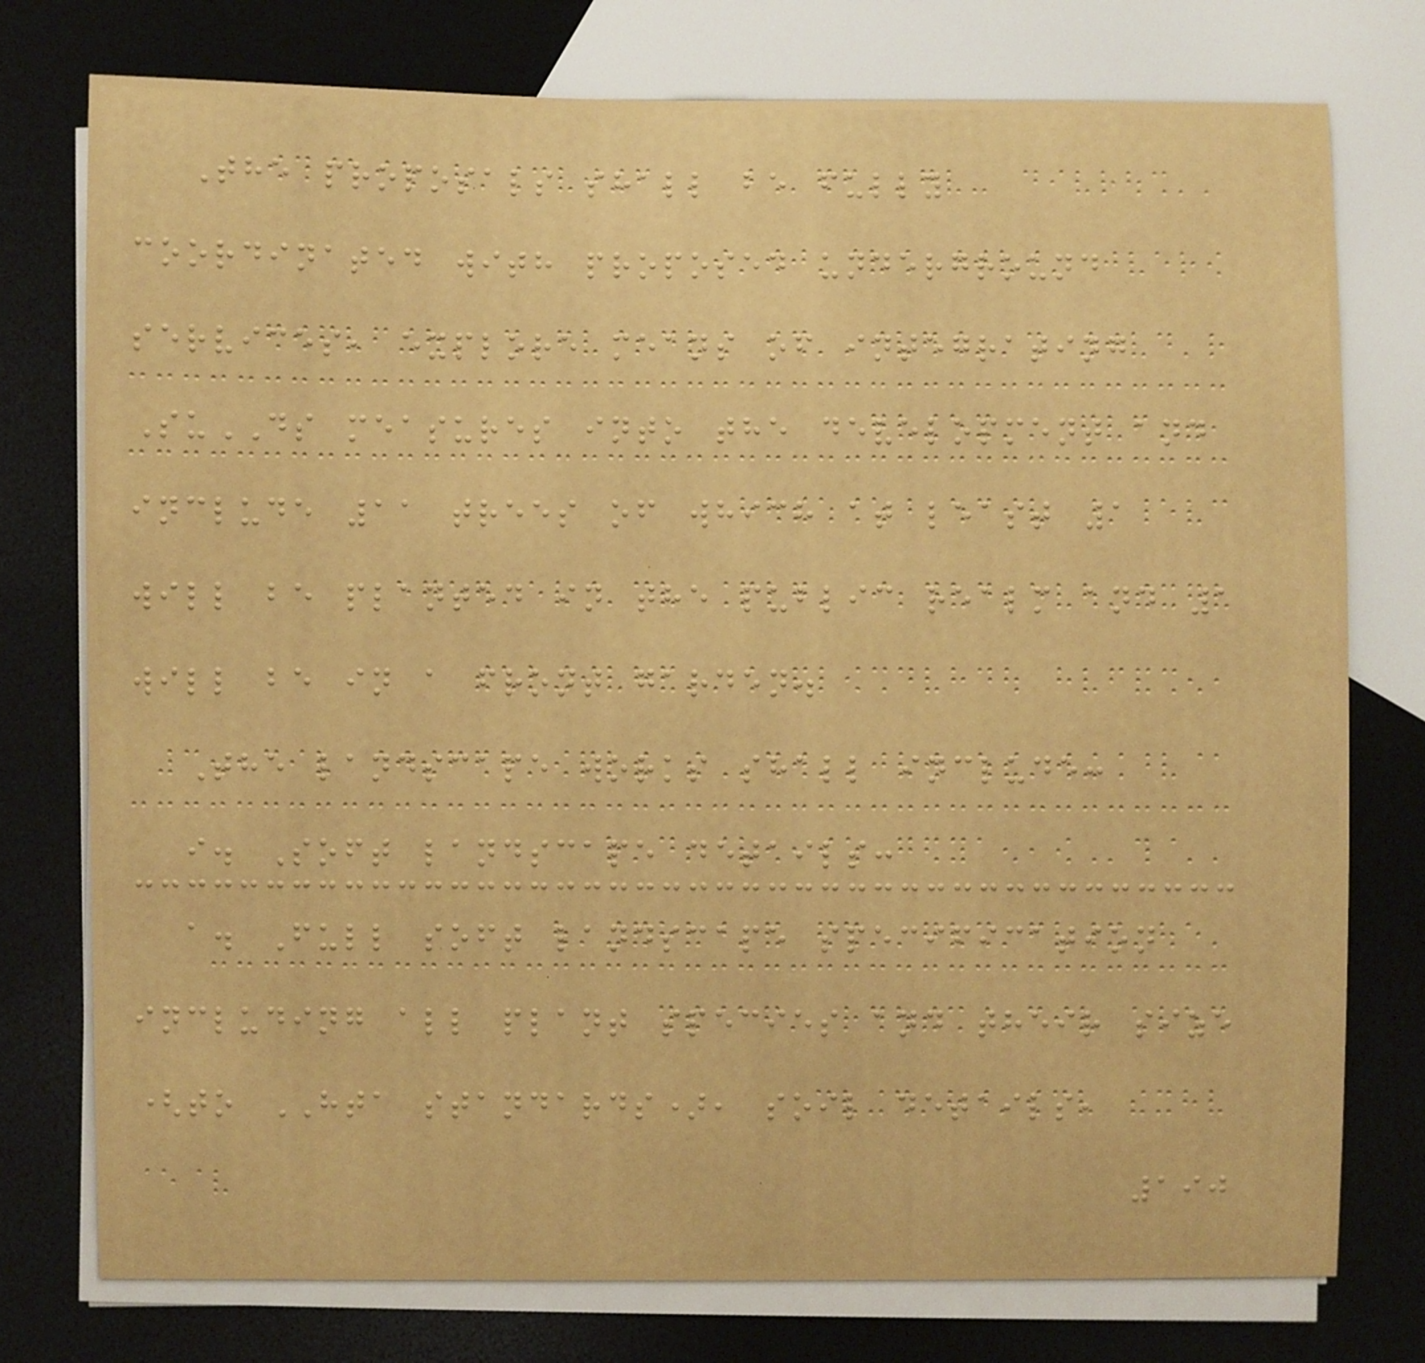The proposals shall be fully
coordinated with proposed underground
services, explore means of integrating
SuDS measures into the development and
include 11 trees of which at least 1
will be planted in the public realm and 1
will be in a front garden.
The landscape works shall include:
i. Soft landscape details:
a. Full soft landscape specification
including all plant species and their size
(to HTA standards), soil details,
190
